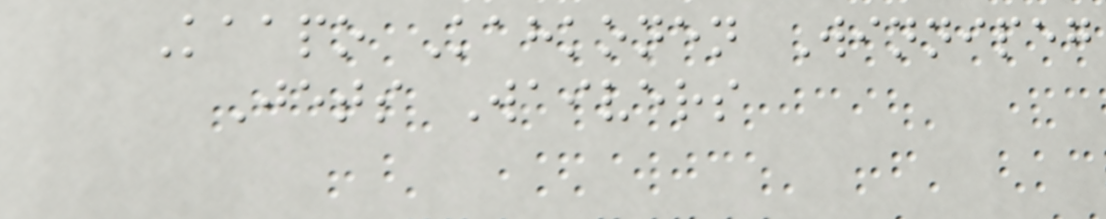Kaapo Kahkonen Winnipeg
Jets Waivers
